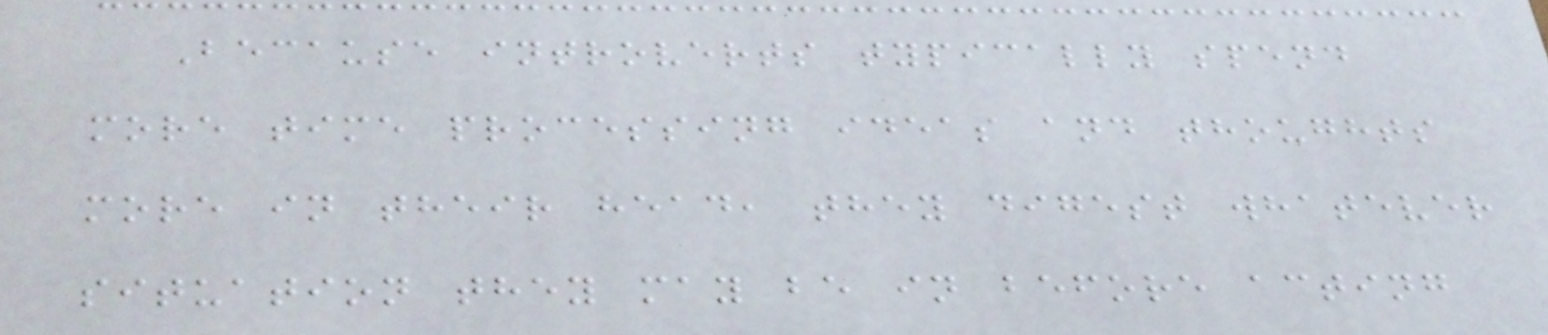Because introverts typically spend
more time processing ideas and thoughts
more in their head, they digest whatever
situation they may be in before acting
